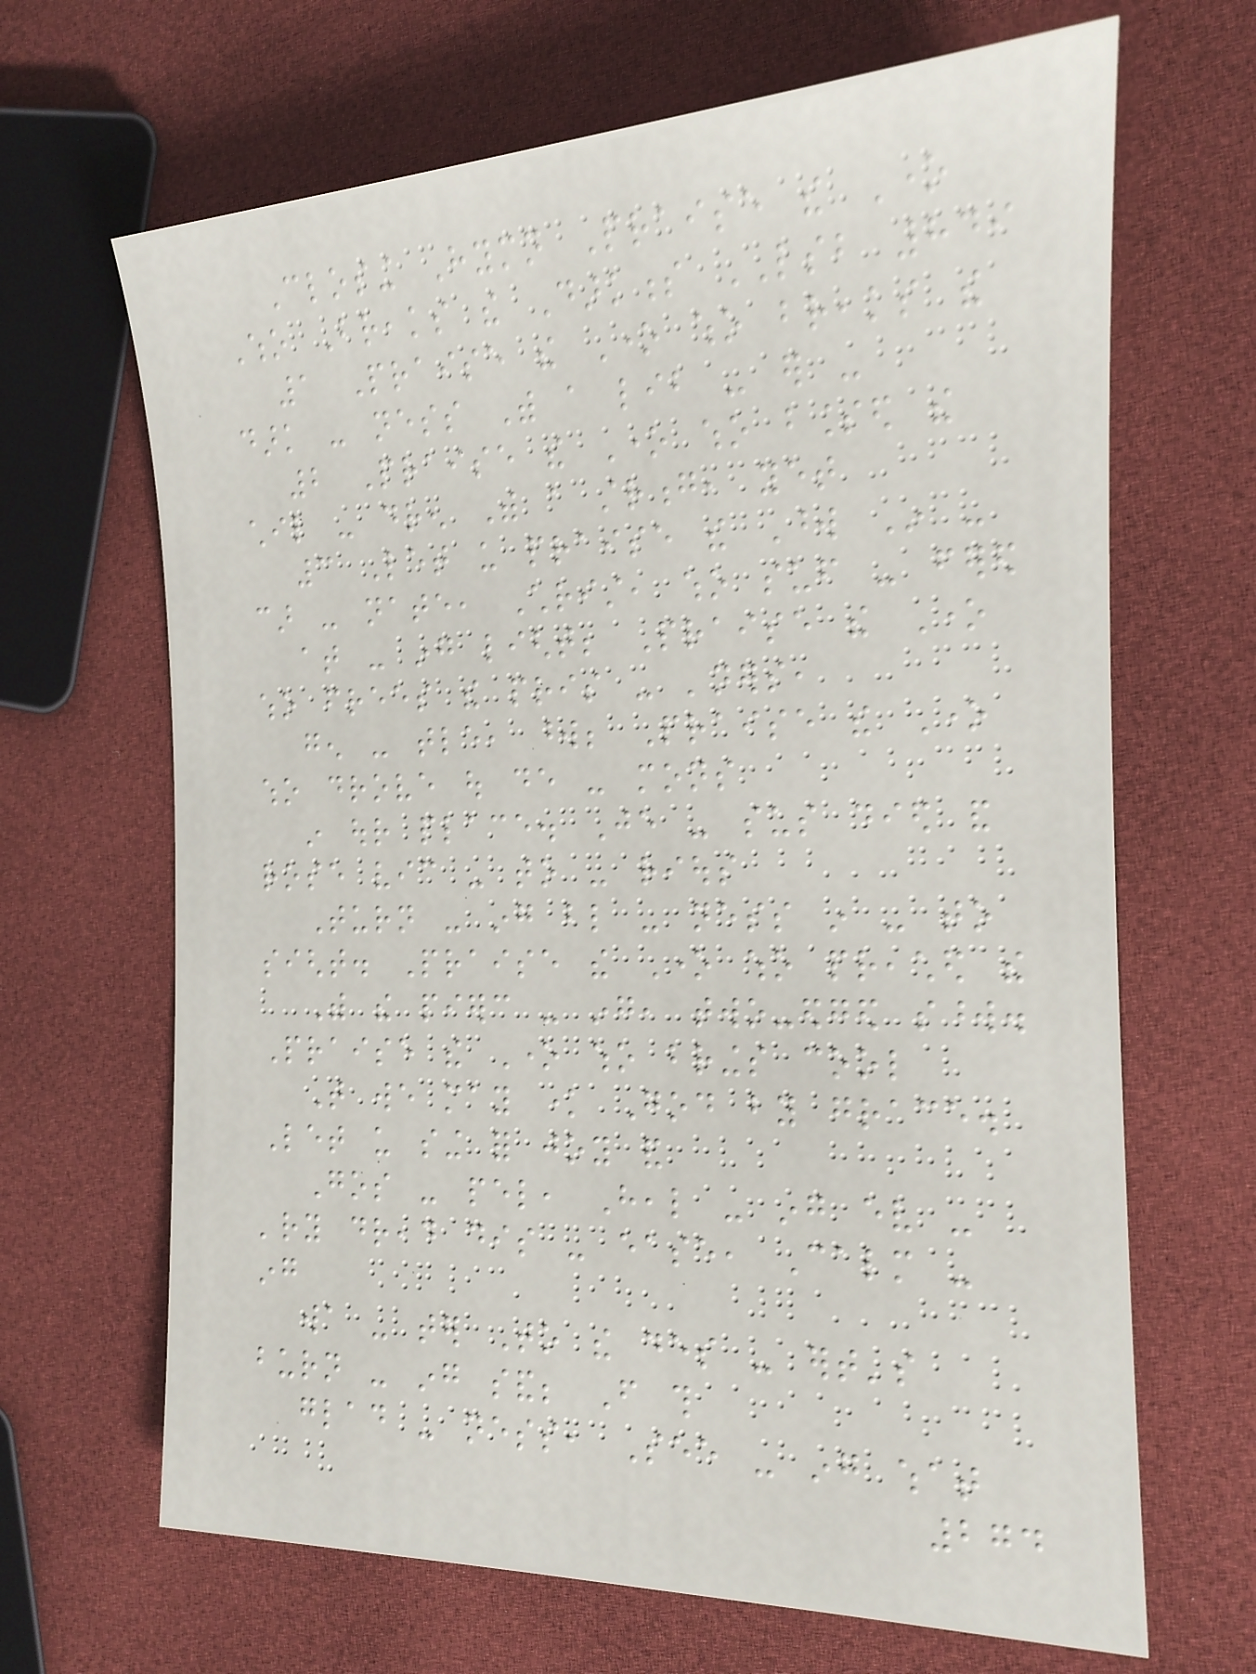Closing Hymn Praise the One
Who Breaks the Darkness LSB 849
1 Praise the One who breaks the
dark - ness With a lib - er -
2 Praise the One who blessed the
chil - dren With a strong, yet
3 Let us praise the Word In -
car - nate, Christ, who suf - fered
at - ing light; Praise the One
who frees the pris - 'ners,
gen - tle, word; Praise the One
who drove out de - mons
in our place. Je - sus died and
rose vic - to - rious
Turn - ing blind - ness in - to
sight. Praise the One who preached the
With the pierc - ing, two-edged sword.
Praise the One who brings cool
That we may know God by grace.
Let us sing for joy and
Gos - pel, Heal - ing ev -
'ry dread dis - ease, Calm -
ing
wa - ter To the des - ert's
burn - ing sand; From this
glad - ness, See - ing what
274
